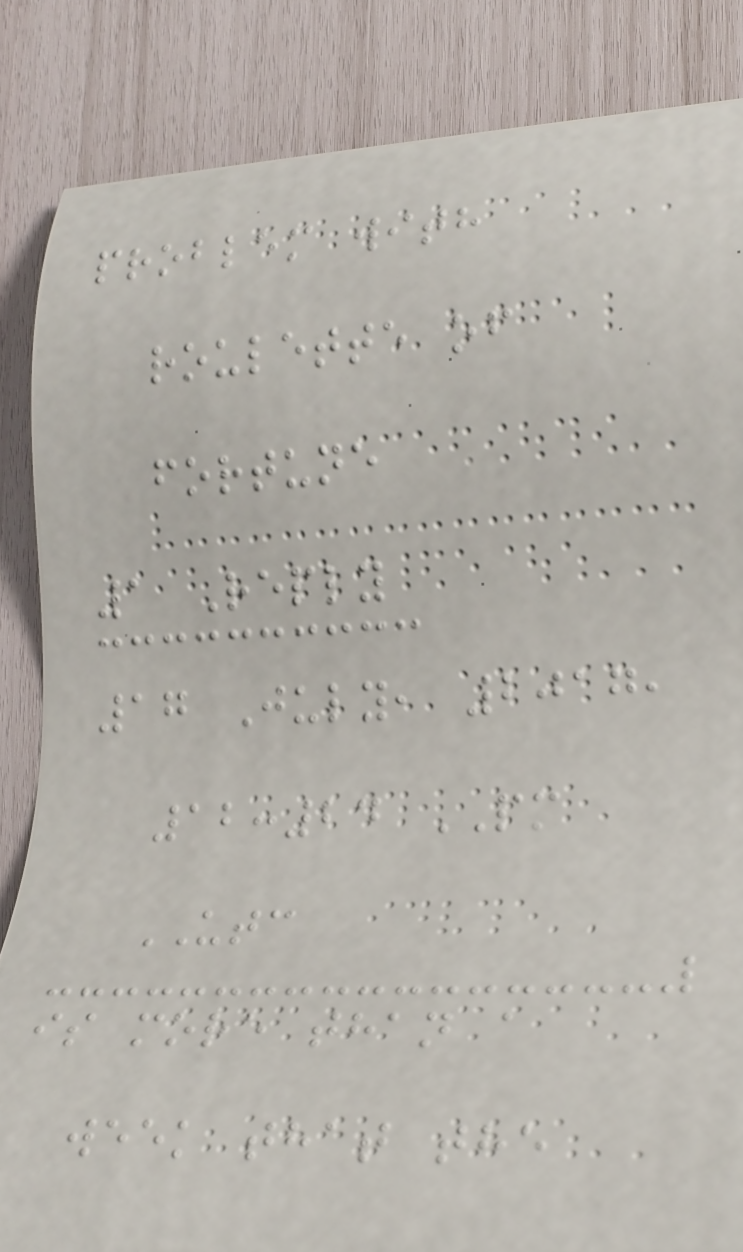problem with
roulette of
fortune
1 Reply
17 July, 2017,
12:24 PM
UTC
is more than a
week that the
